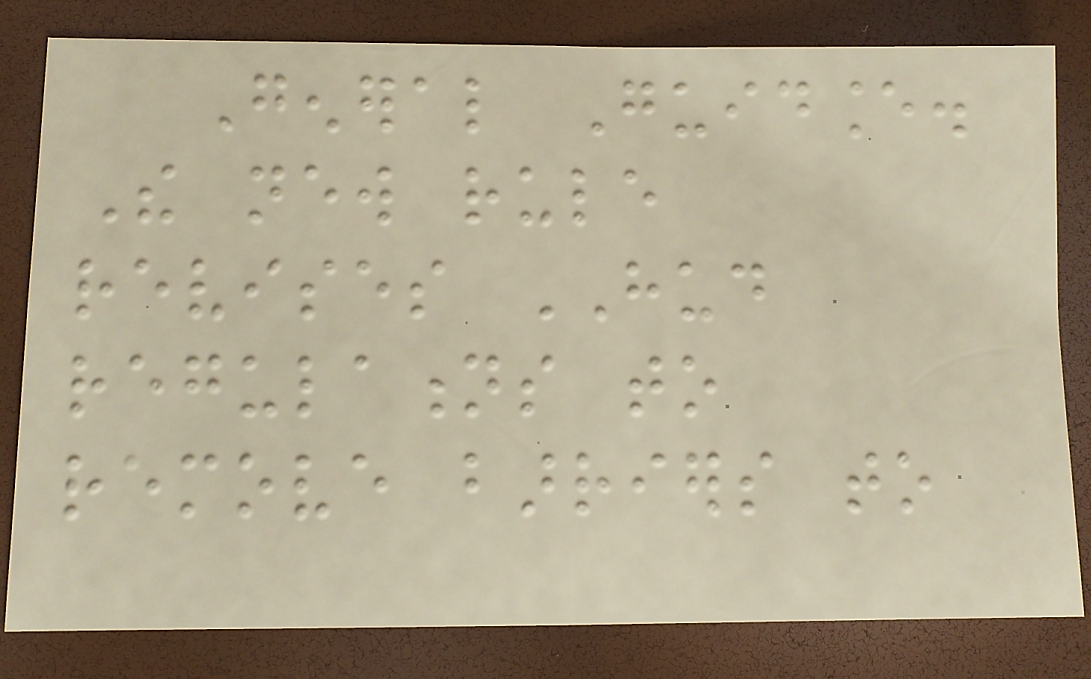General Guidance.
The new rule
revises HUD
regulations to
remove barriers to
